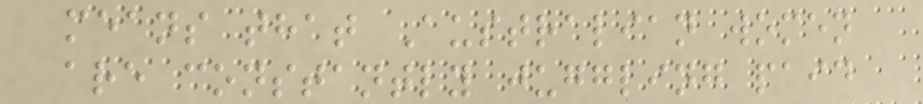means that Australian women
are constantly juggling paid
